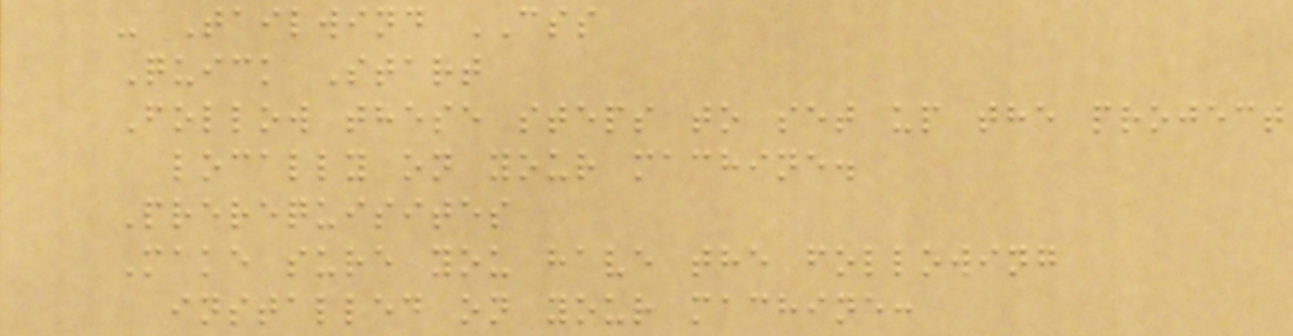- Tailwind CSS
Quick Start
Follow these steps to set up the project
locally on your machine.
Prerequisites
Make sure you have the following
installed on your machine:
